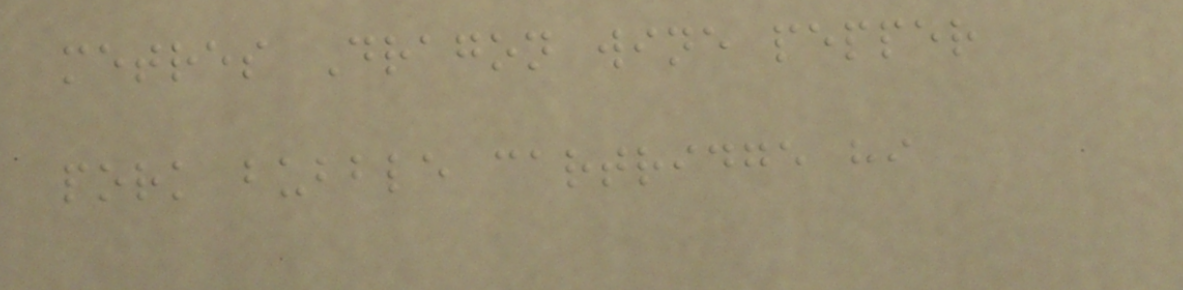metres Dragon wine pepper
pork bubble cartridge hi
